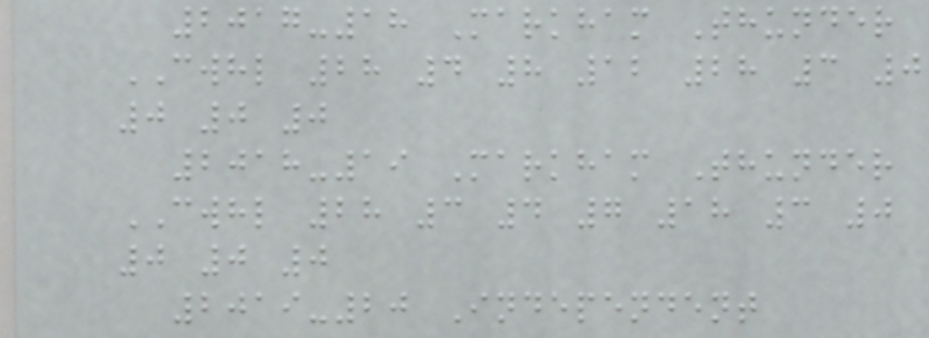2017-18 Markham Thunder
CWHL 28 4 8 12 28 3 0
0 0 0
2018-19 Markham Thunder
CWHL 28 3 4 7 18 3 0
0 0 0
2019-20 Independent
